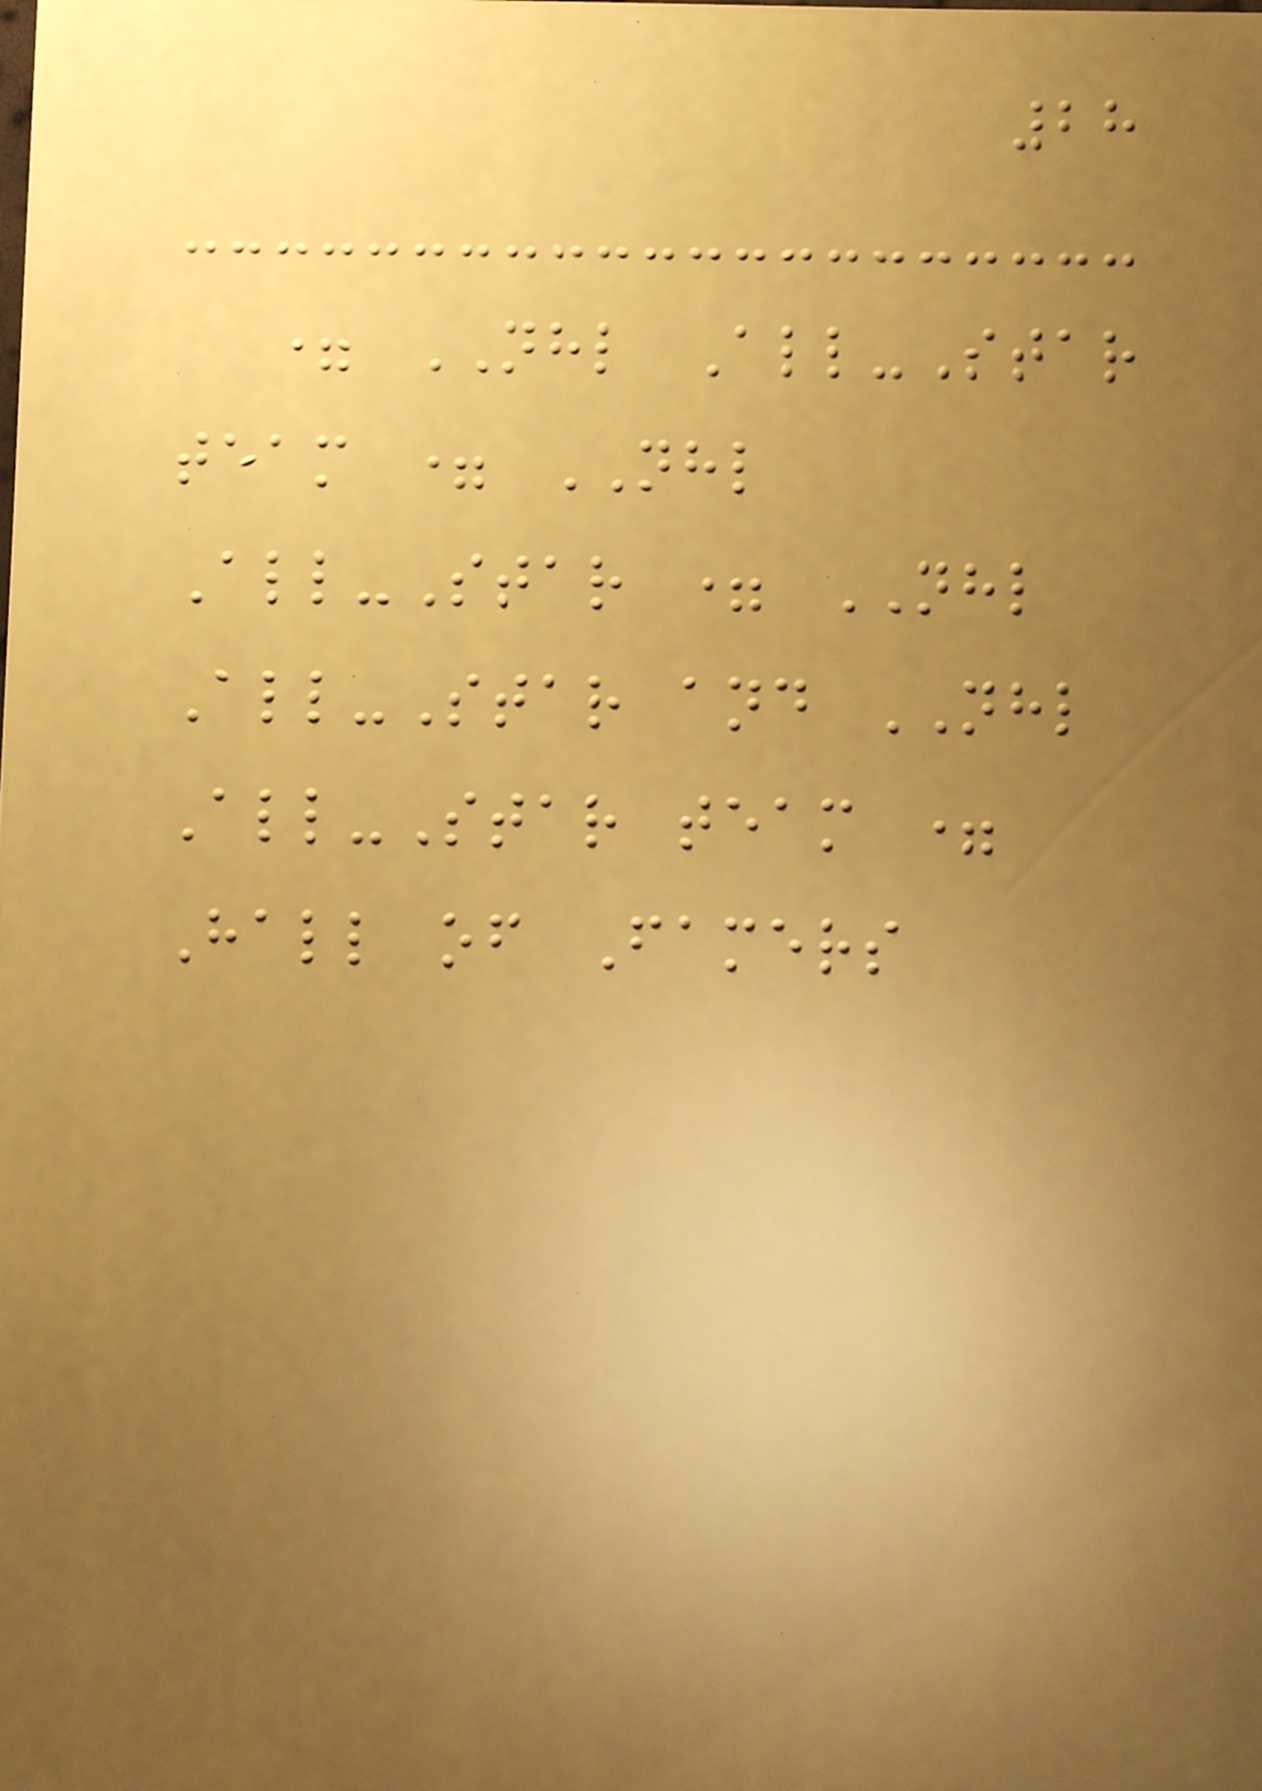28
= NHL All-Star
team = NHL
All-Star = NHL
All-Star and NHL
All-Star team =
Hall of Famers
